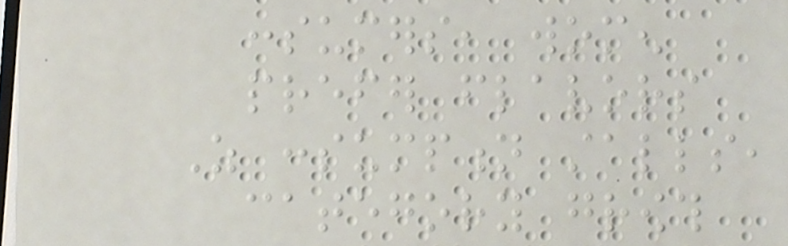consumers, women
prefer flavors
As consumption stalls,
category growth
